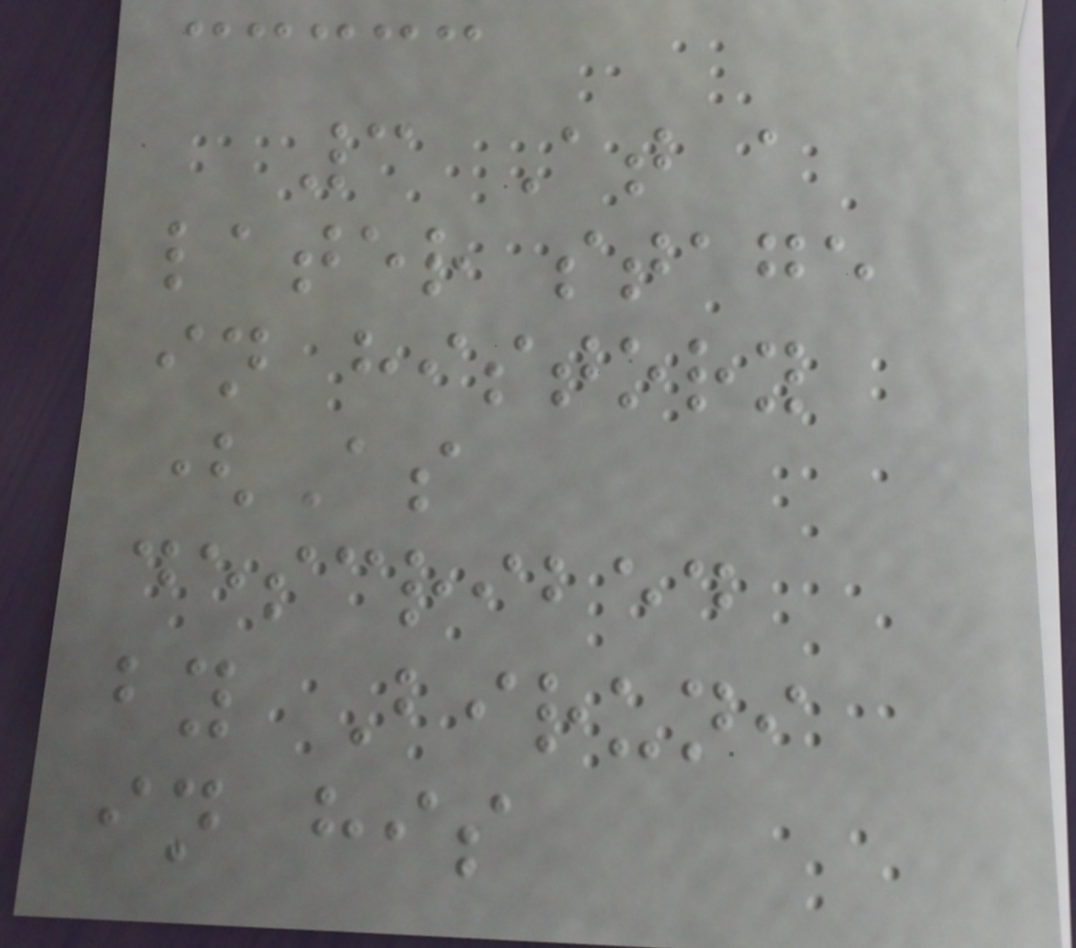3 At a
later stage
in history
(As
described
by Biruni
in his
